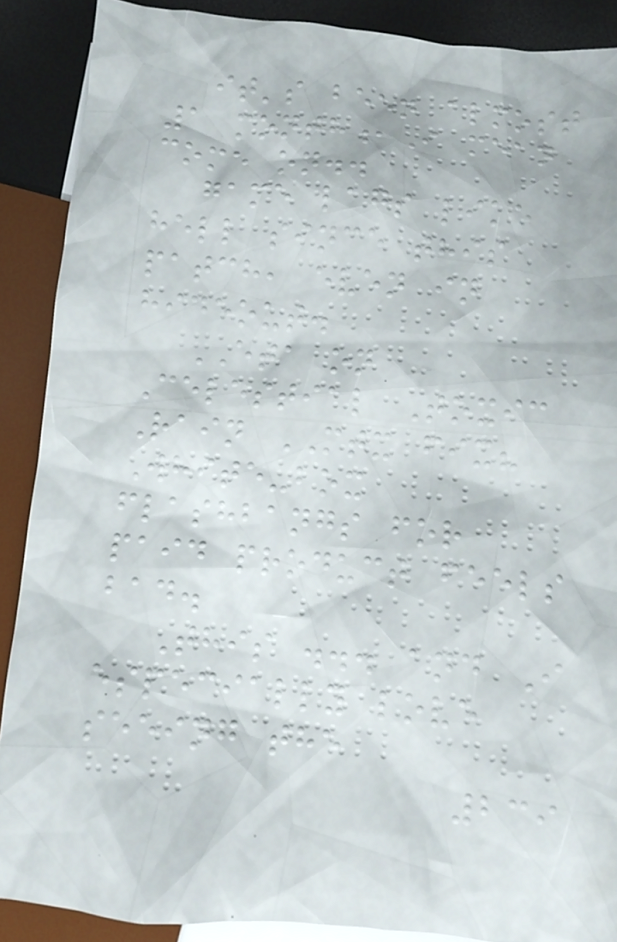it's been almost
1 month,I mean
come on..
game lags like
hell since this
patch, even in
hideout.
ETA on
Celestial Toxic
Rain MTX fix?
White-box
flashbangs for
paid product feels
bad.
This ... and I
especially love
seeing the
239
